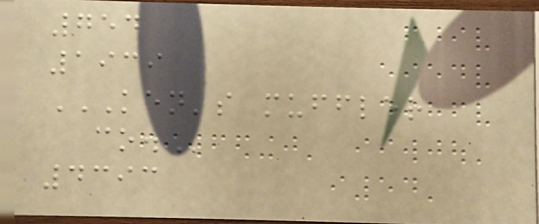754
1939
KEN'S MUFFLER
CO.
4393
